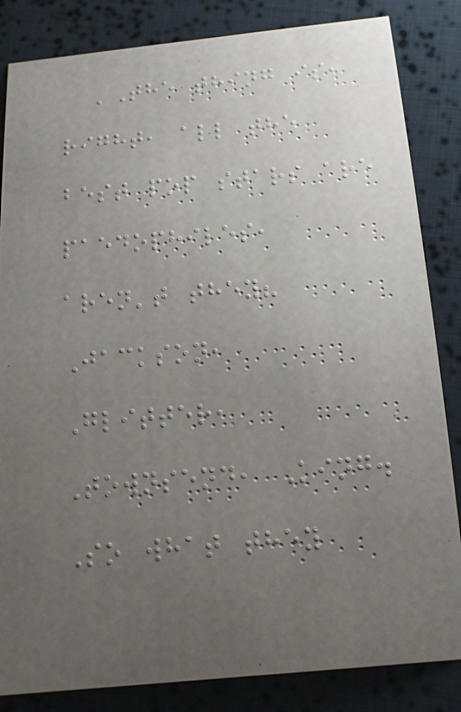'The thing is,
right, all the
best pop stars are
paedophiles,
aren't they?
Jackson,
Glitter,
Townsend, King.
So what they
